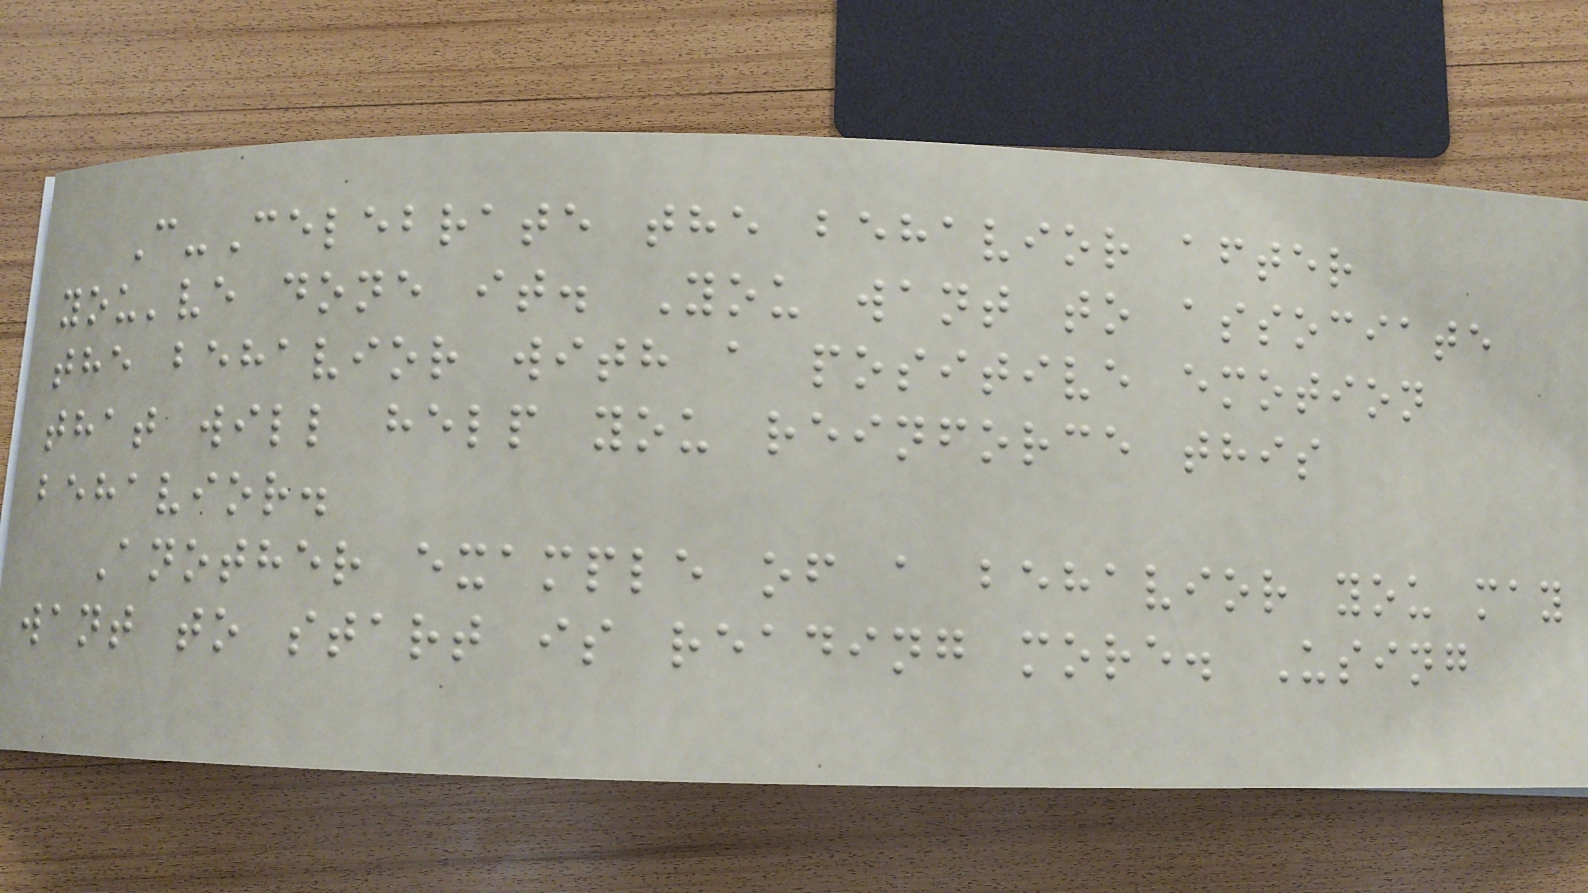C-Celebrate the behavior after
you've done it. You want to associate
the behavior with a positive emotion
that will help you reinforce this
behavior.
Another example of a behavior you may
want to start is reading more. Using
